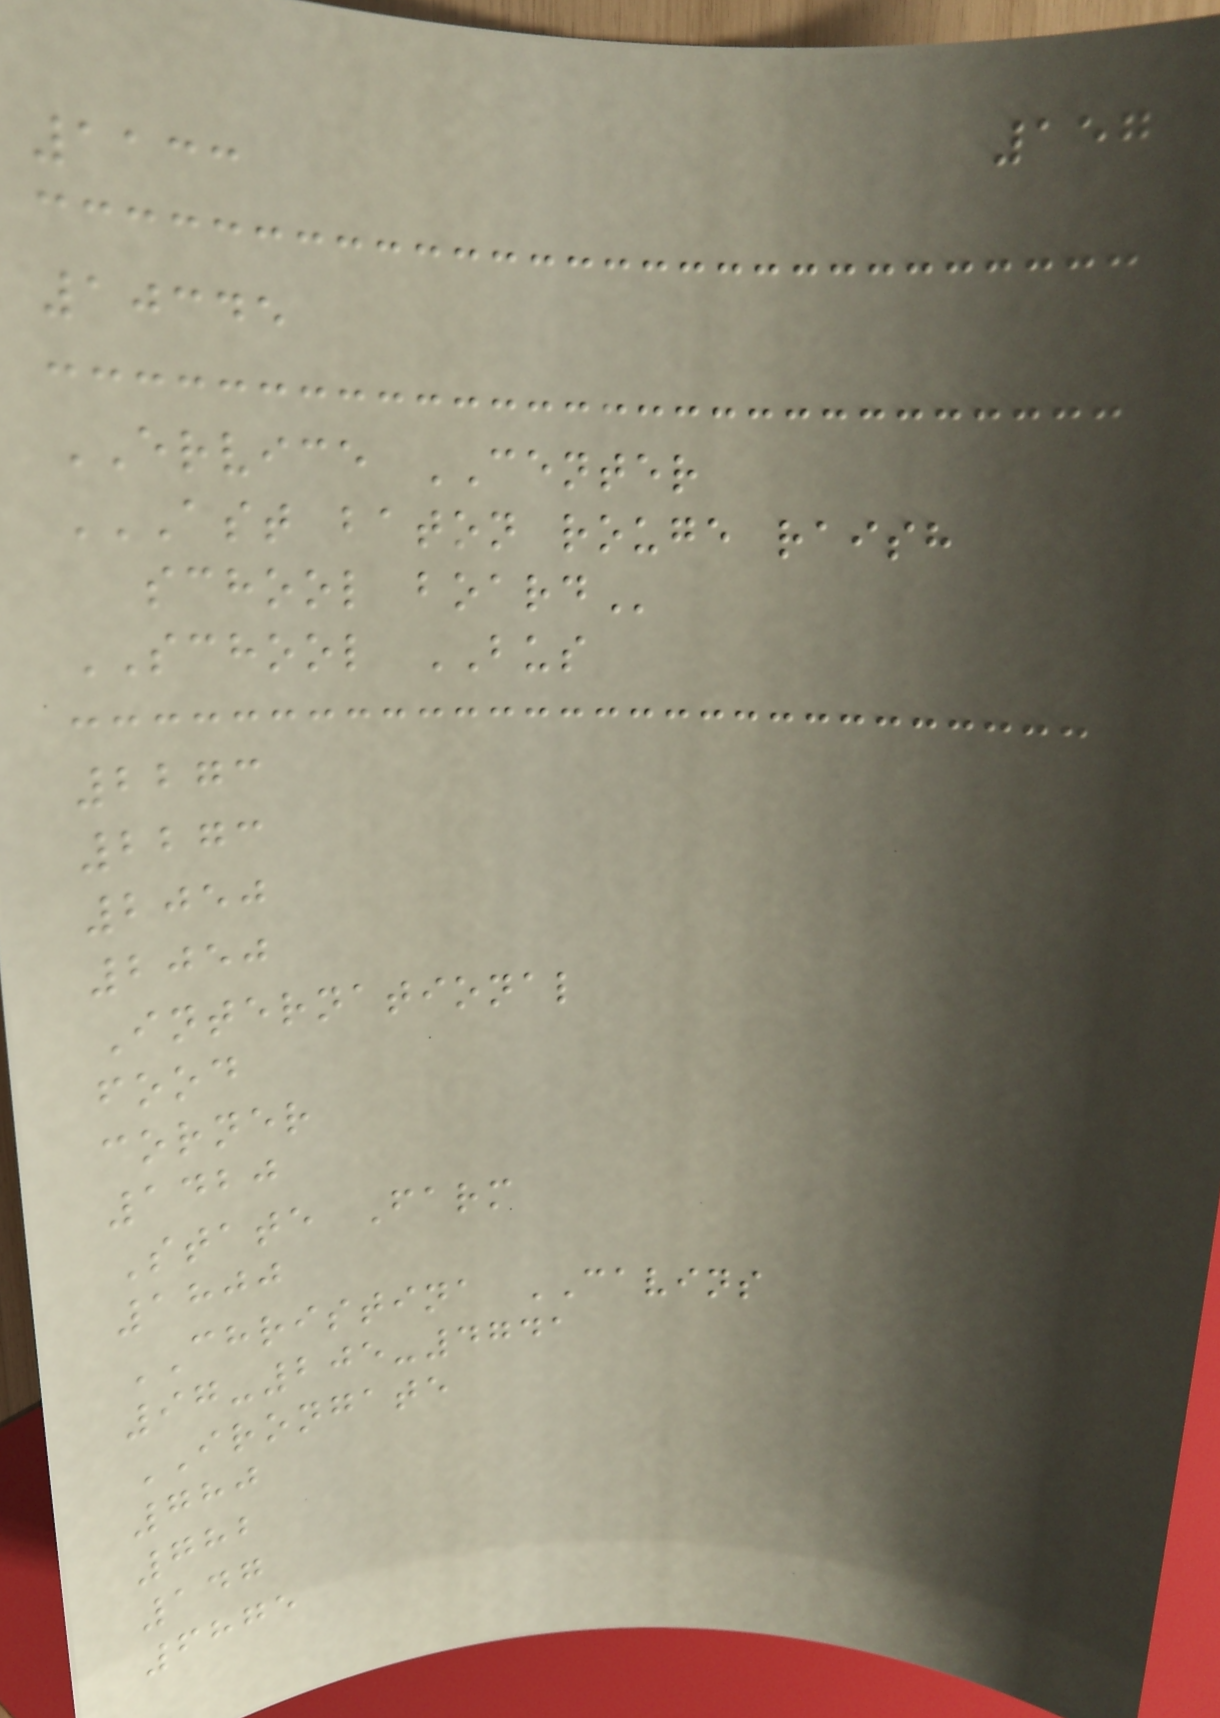157
1133
10345
ERVICE CENTER
AST BATON ROUGE RAISH
SCHOOL BOARD
SCHOOL BUS
2273
2273
2050
2050
International
food
corner
1420
State Farm
1800
CHRISTINA CAVINS
97-205-4741
IRONGATE
780
782
147
6875
